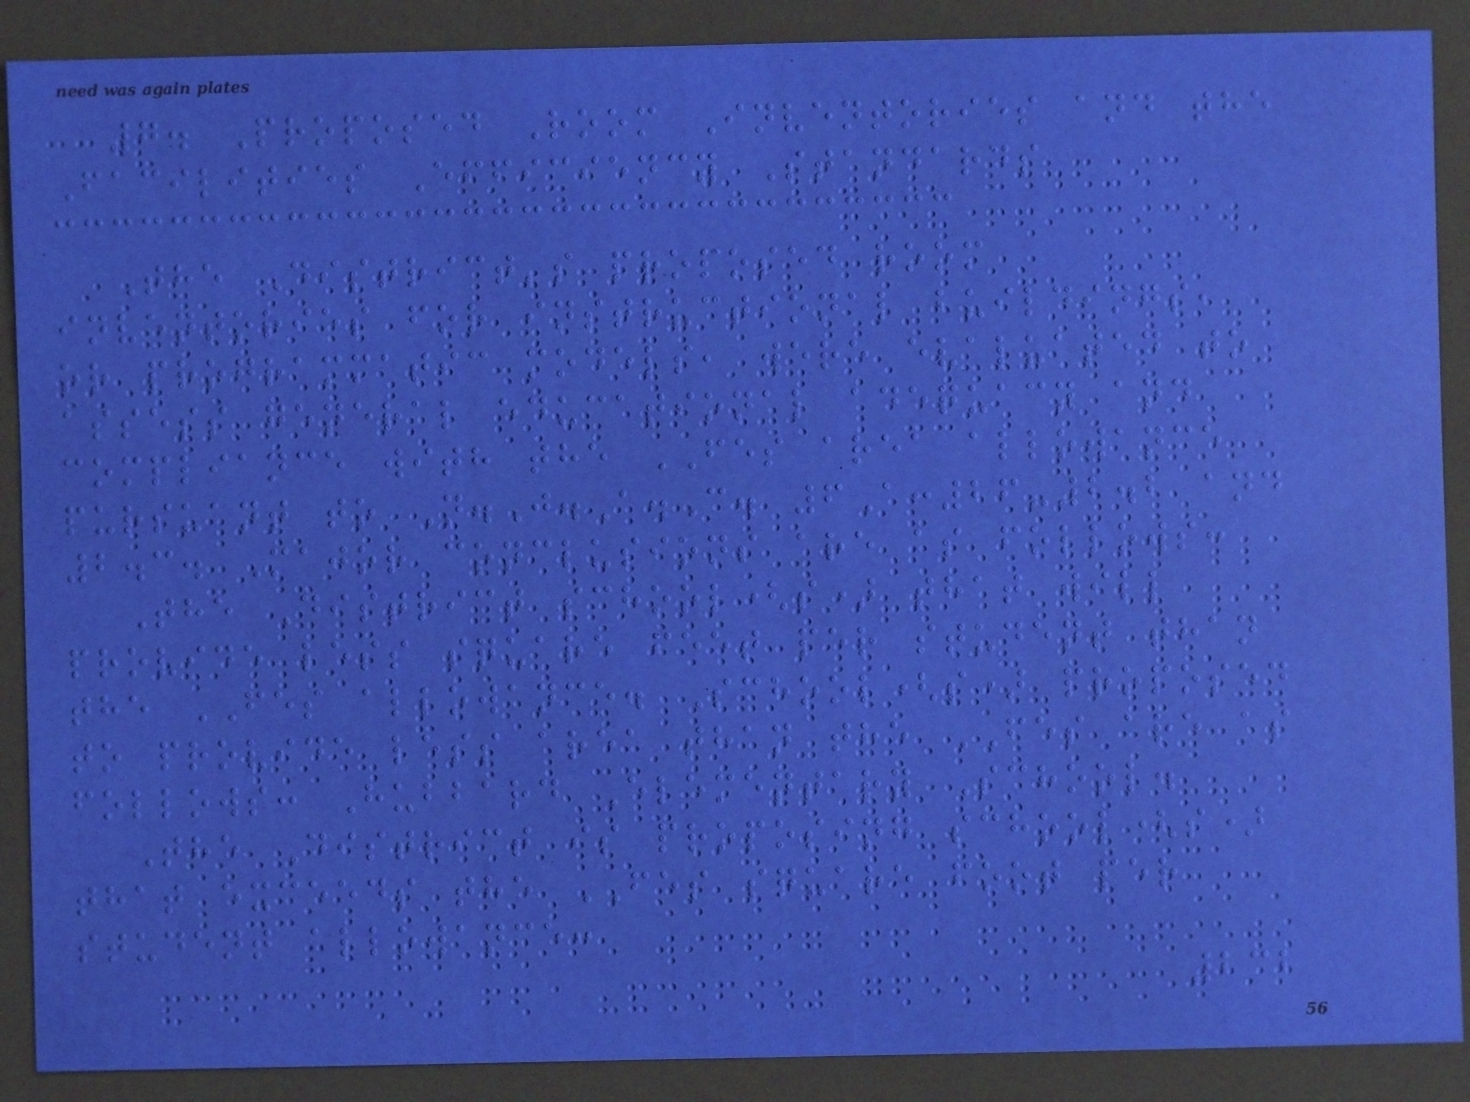7. Proposed Room Inventories and the
Facilities Efficiency Standards
The District's proposed room
inventories for instructional buildings,
or programmatic models, were evaluated to
assess general educational adequacy and
compliance with the FES area allowance
pursuant to N.J.A.C. 6A:26-2.2 and
2.3. Major conclusions are as follows:
The District school(s) that will
provide less square feet per student than
the FES allowance. School(s) proposed
to provide less area than the FES are as
follows: Hubbard Elementary School.
The District is proposing school(s)
that exceeds the FES square foot per
student allowance:
232
